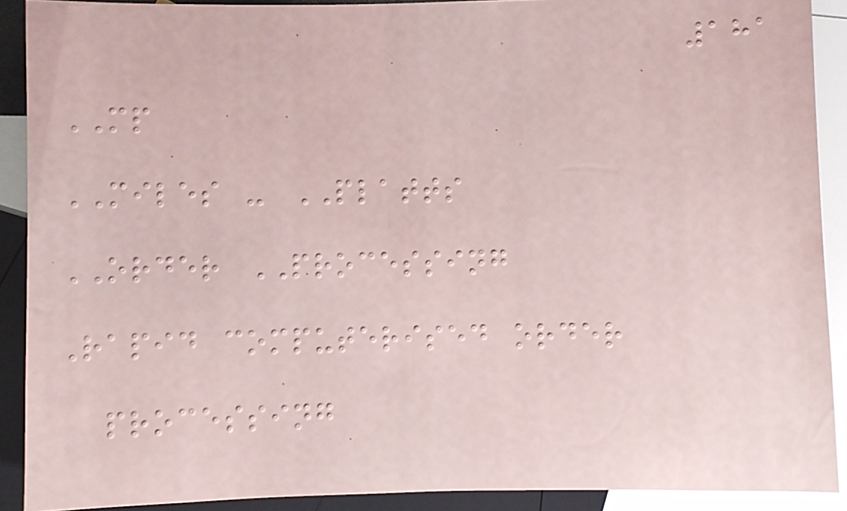181
MP
MILES - PLATTS
ORDER PROCESSING
Rapid computerised order
processing
